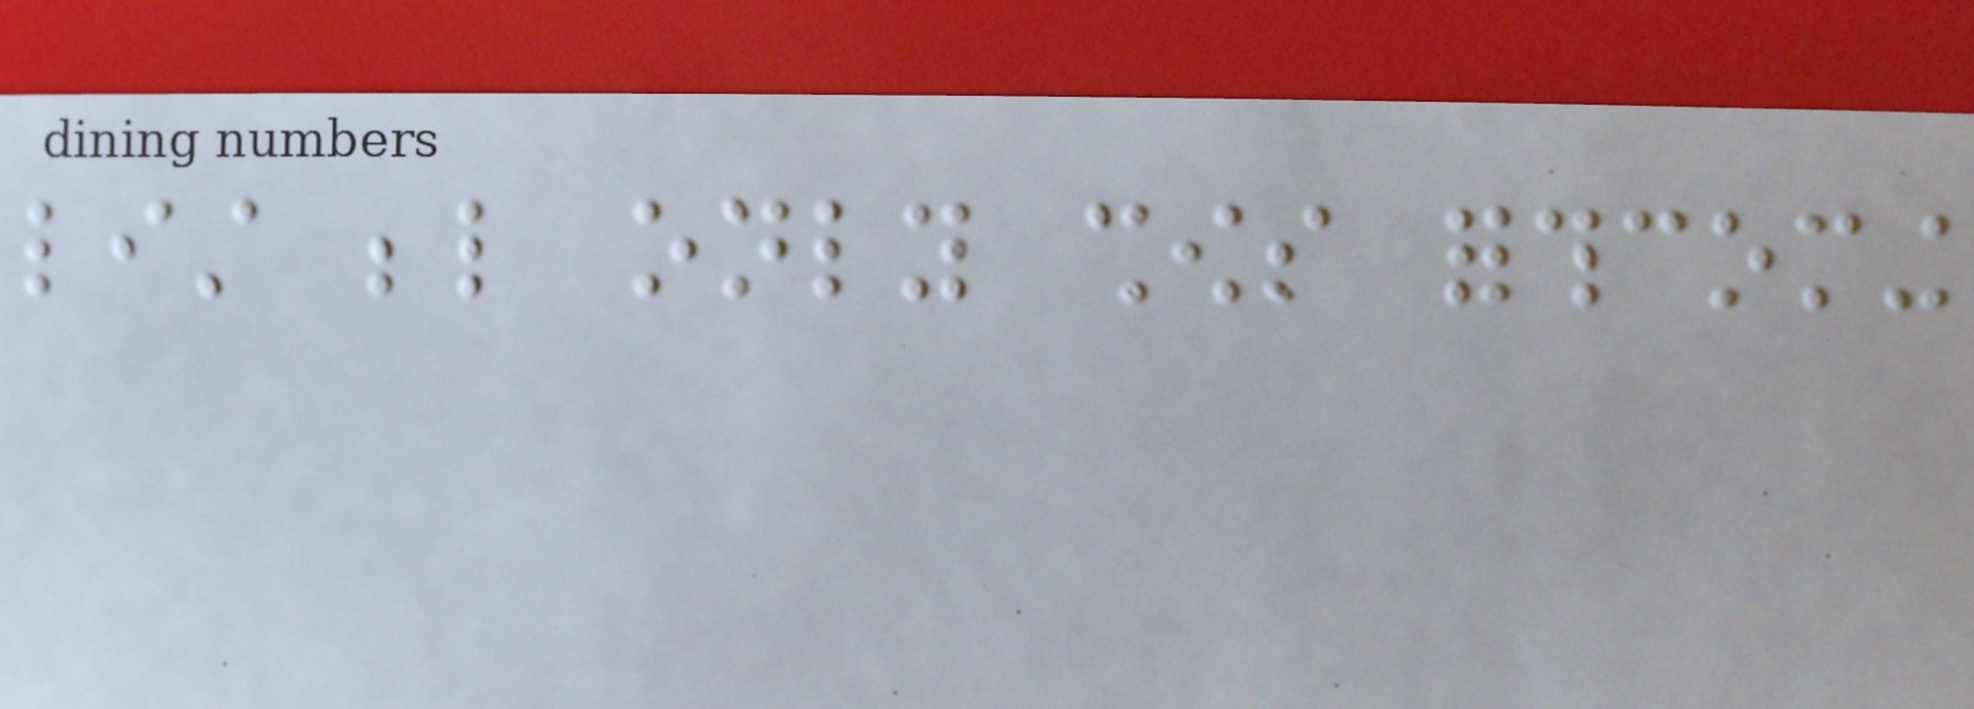list below only shows forthcoming
